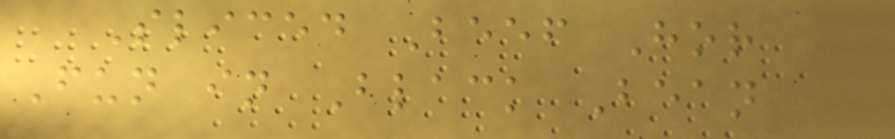Sliced Beef Hor
Fun in Black Bean
